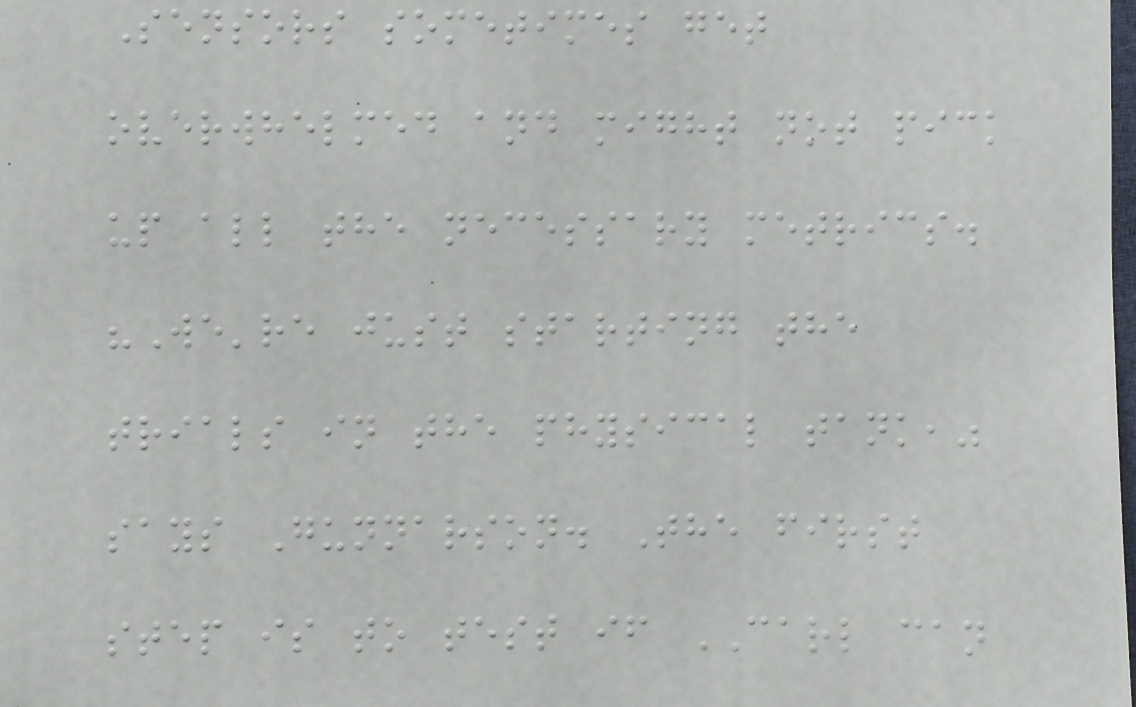Sensors sometimes get
overwhelmed and might not pick
up all the necessary metrics.
"We're just starting the
trials in the physical tank,"
says Gunnarson. The first
step is to test if CARL can
